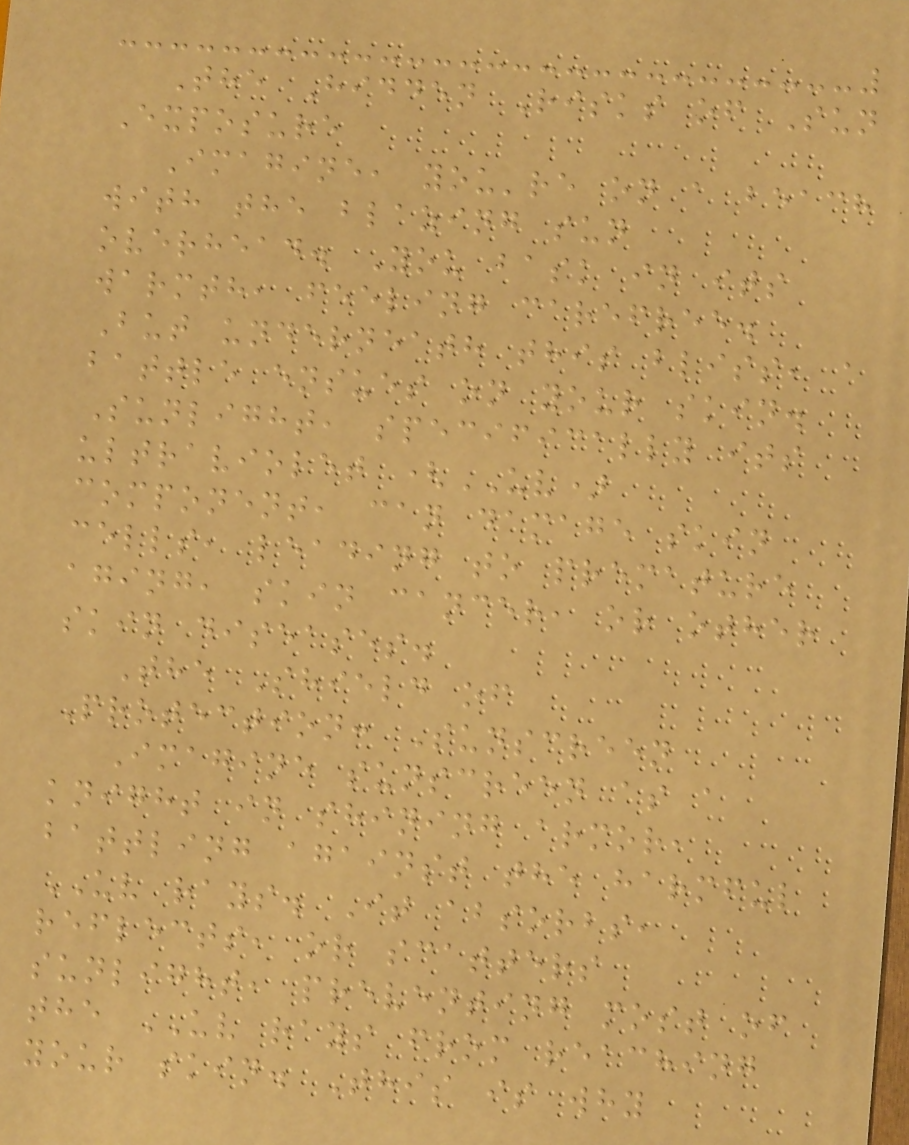The Hidden Risks of Sun
Exposure
Imagine, you're on a beach
with the blazing sun
overhead. You bask in its
warmth, feeling carefree.
But underneath this bliss, a
battle ensues on your skin.
Sunlight, specifically its
ultraviolet (UV)
component, can damage skin
cells, leading to premature
aging, skin cancer, or other
skin diseases.
The Shield of
Protection: Sunscreen
Imagine sunscreen as a
knight in shining armor,
battling against the harmful
UV rays. It absorbs,
reflects, or scatters
sunlight, preventing most of
the UV rays from reaching
your skin. This is why
